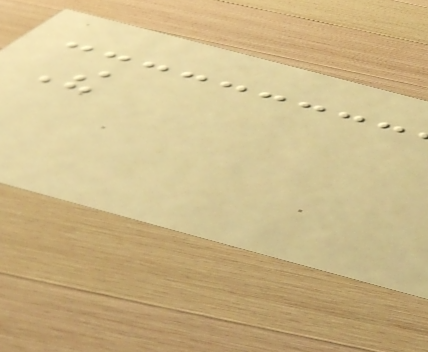The
